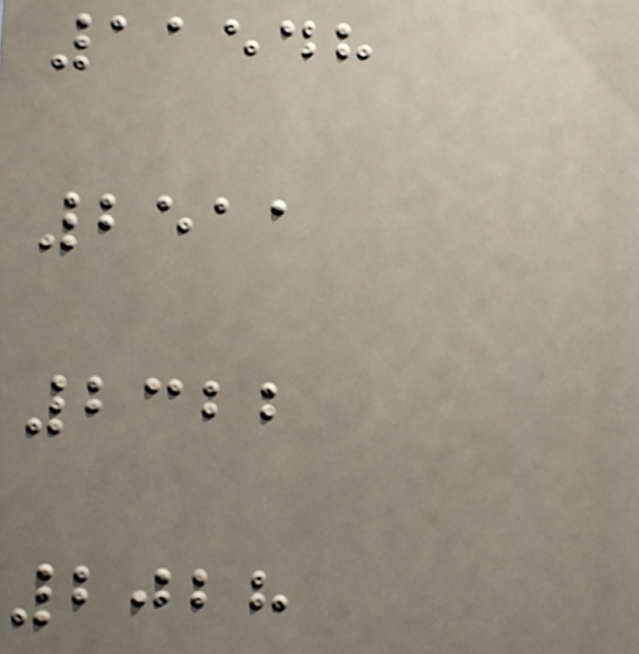11548
2511
2322
2028
